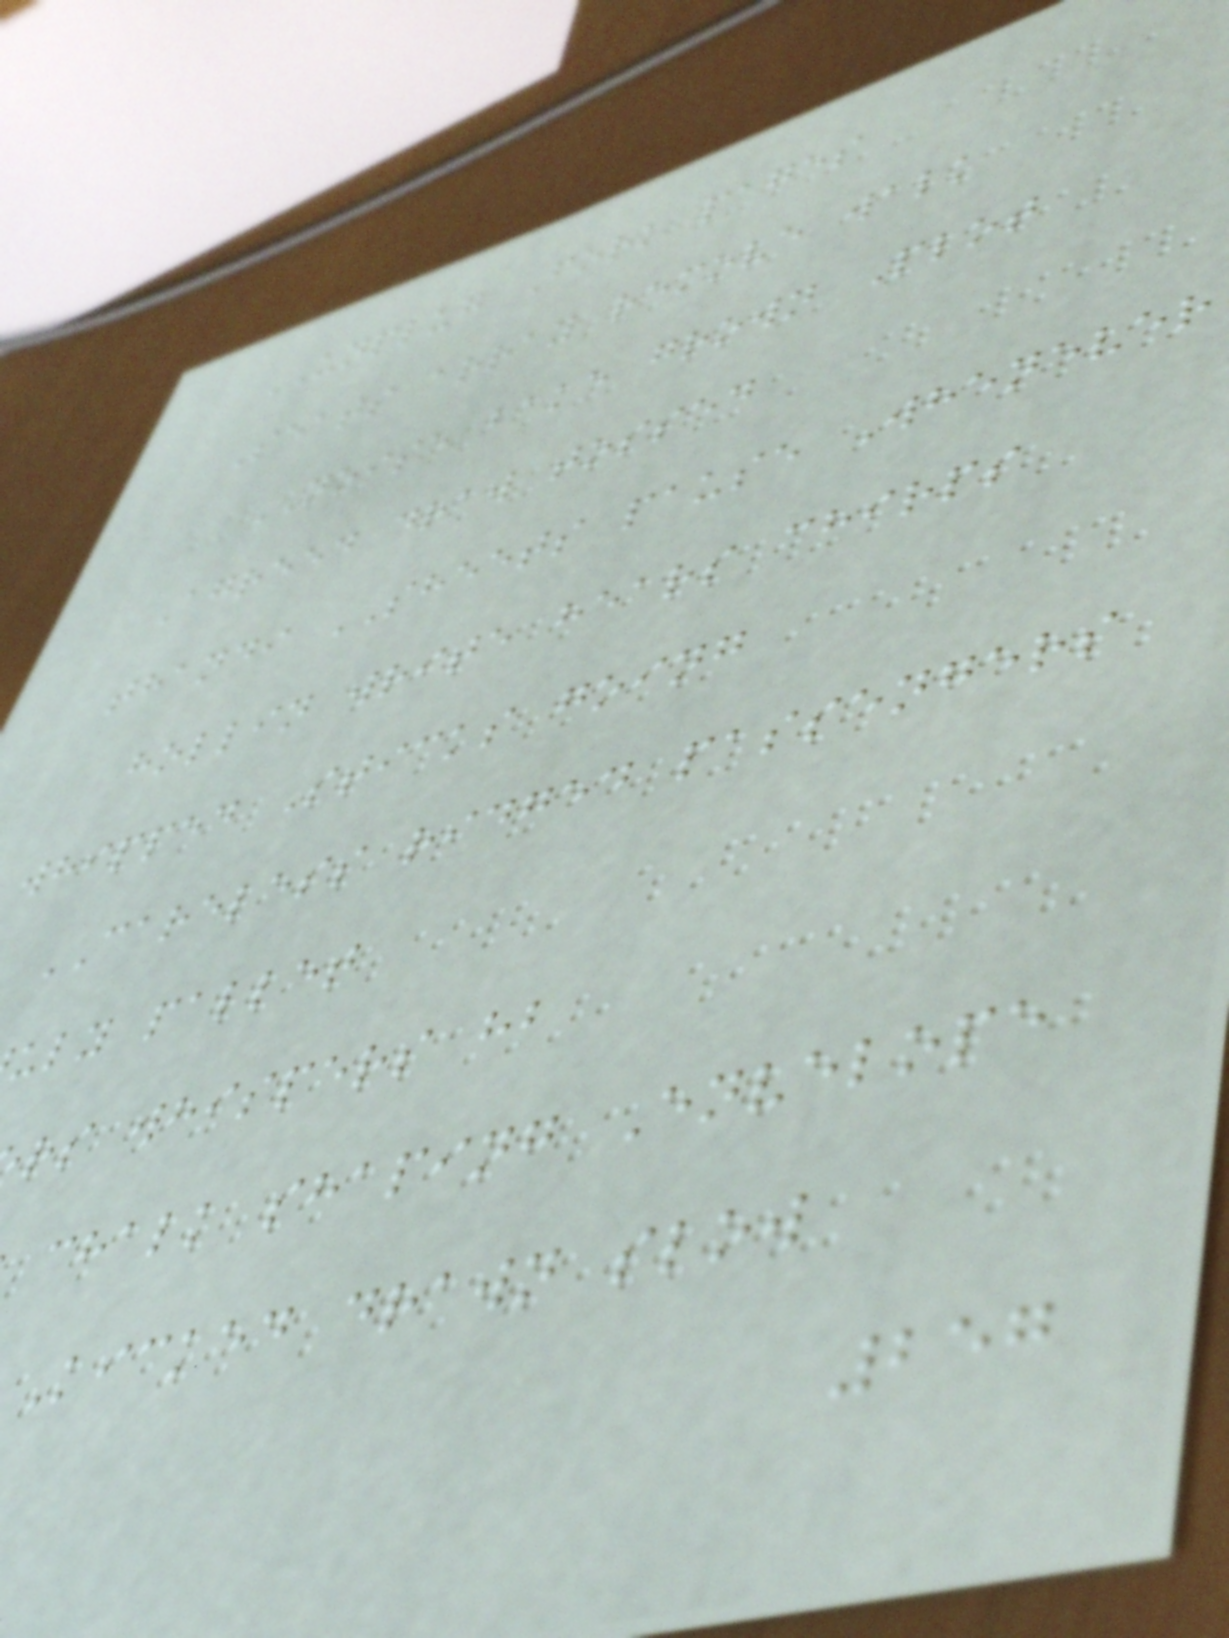UNPLUG Fork pages
Seats array remove walk
NOISE bake grown Plot
Agreed draw tossed
thandi SHEETS pause Whenever
hollin write hears chirps
whipped Sticks going
CARELESS ridged passengers
uly pallet
rs whispers hb
chalk shaping Envelope
Kicked drawn slow
257
